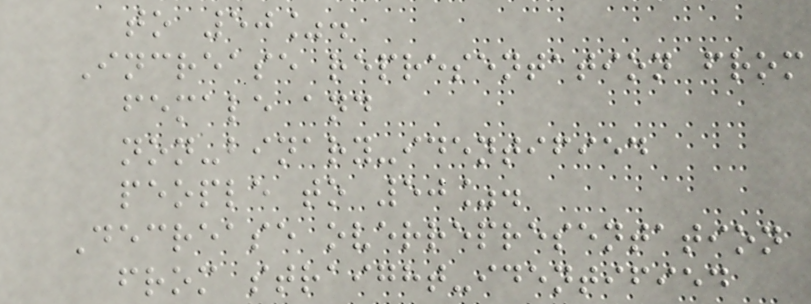to 50%.
Increase representation from
female and
non-binary-identified
people to 50%.
Decrease overrepresentation
from straight-identified
